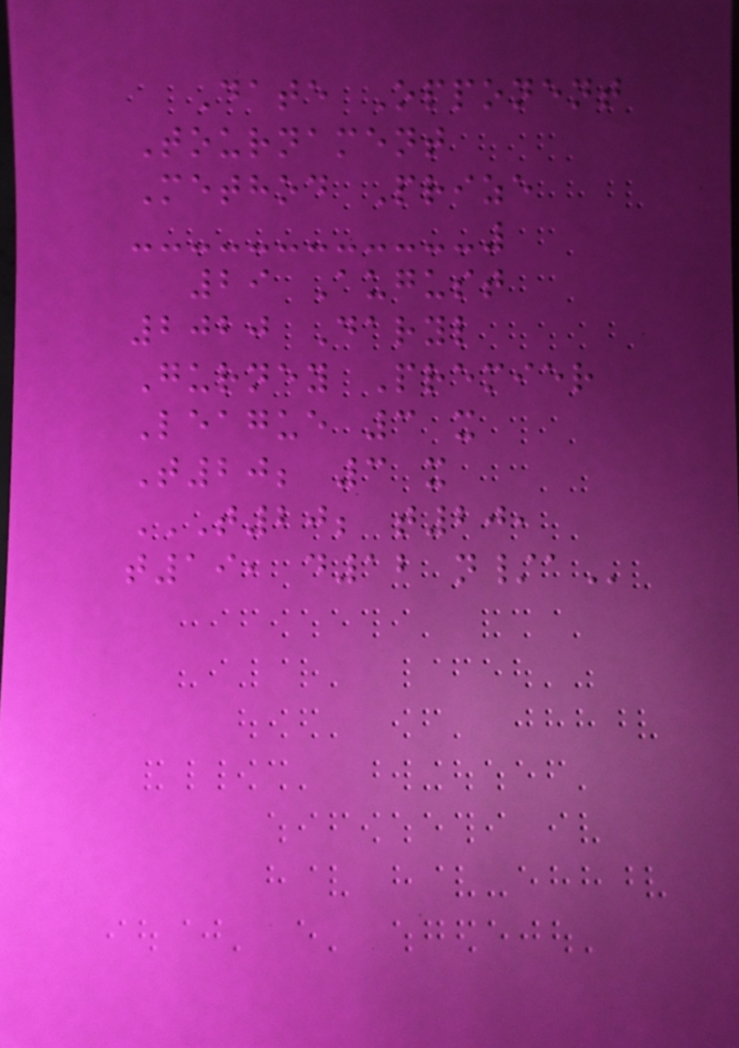Date Opponent
Tournament
Method Prize
29 August
2020 Daryl
Gurney Premier
League 3 x
T20; 3 x
T20; T20,
T19, D12 N/A
